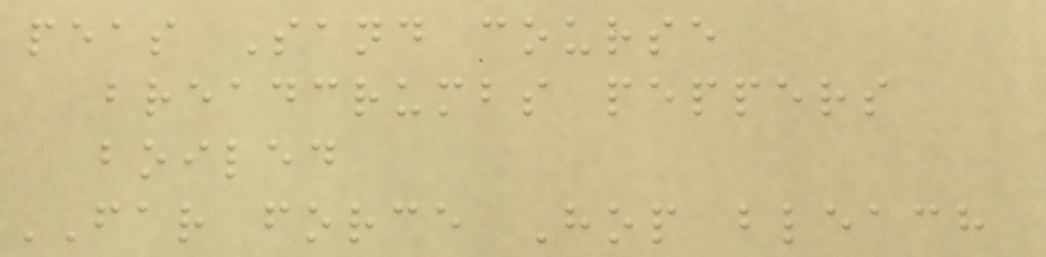peas Sand course
breadcrumbs peppers
boiled
FAR force Hop bleach
